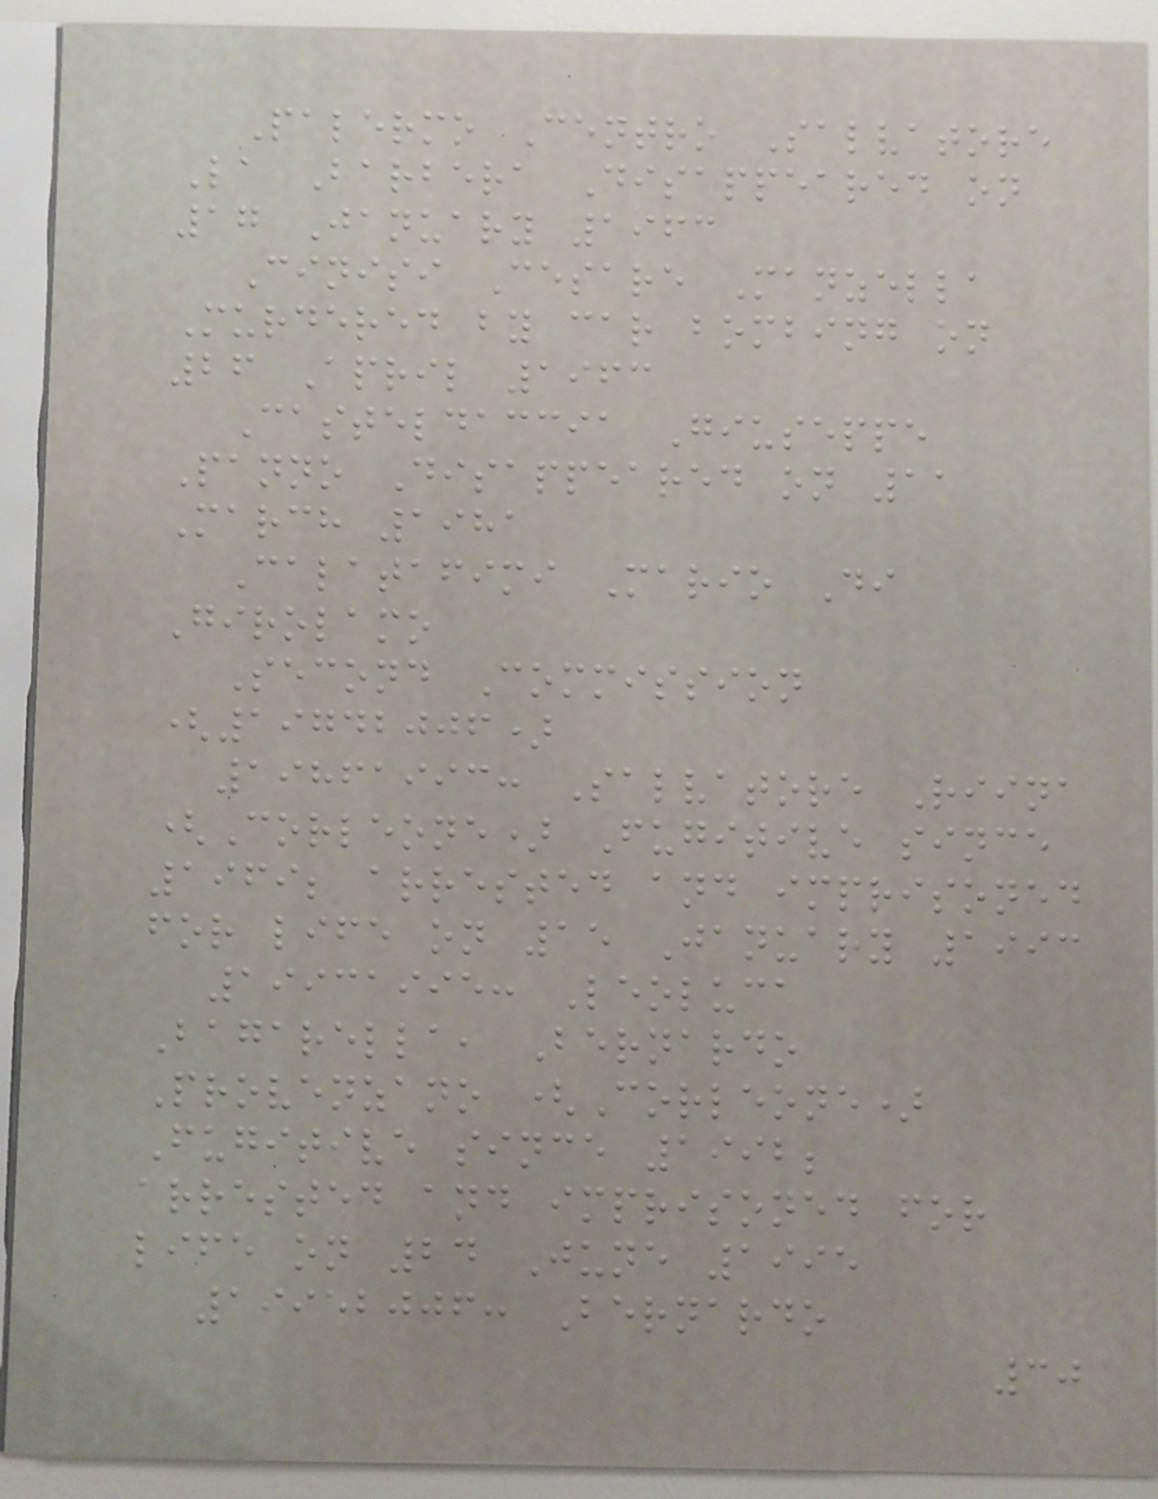Palermo Centro Salvatore
La Barbera Disappeared on
17 January 1963
Cinisi Cesare Manzella
Murdered by car bombing on
26 April 1963
Casteldaccia Giuseppe
Panno Disappeared on 11
March 1981
Calatafimi Mario Di
Girolamo
Second Commission
(19742006)
19861993: Salvatore Riina
(Corleone) Fugitive since
1969; arrested and imprisoned
for life on 15 January 1993
19931995: Leoluca
Bagarella, Bernardo
Provenzano (Corleone)
Fugitive since 1992;
arrested and imprisoned for
life on 24 June 1995
19952006: Bernardo
30
